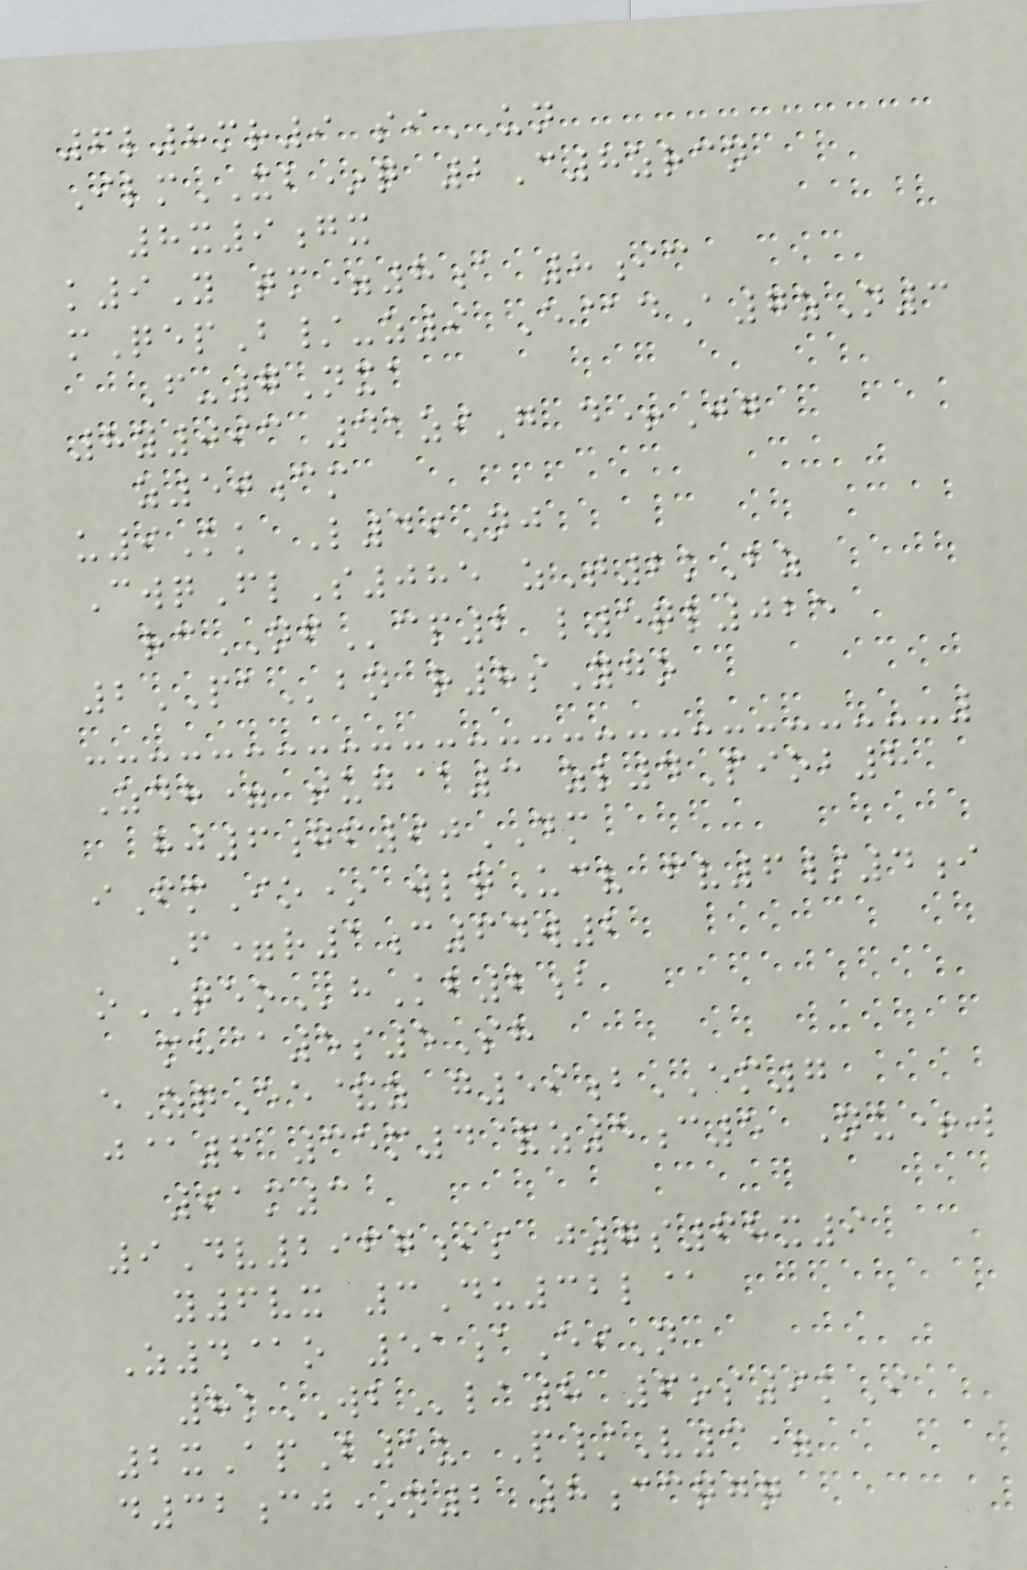6l8mr9 siUN
IlmXB*q 2C8zrcn
8x9gx
k9Y tm=8a 8ic
mQepB/-z9 E@dA7zN3
F-7Nxa
8y093 41ziG d+Jg
z50cm
u9Kk L49Nj
CwqFlS085 zT2kBz
rcNFcp2 l5ql025
2PAbn r8sYgo
Zdh= tug@3 zl4Piob8
hj6gf90DM
iFmIo* wlqUcv fv6/4i
F=r1c64w2
oQEOhKb2b
mh@5s5Sh
eZqEe&z g59bEM7
j@6 35m4&z5c5 Nu+w
91m3
9Dv2967is j7s68x9
y6vx 3Du32l@
Z4@o 51aEiN
8kWBla8 6os9kI
2xApB5u P/V3=
d32cj*n2 8ccqgq
